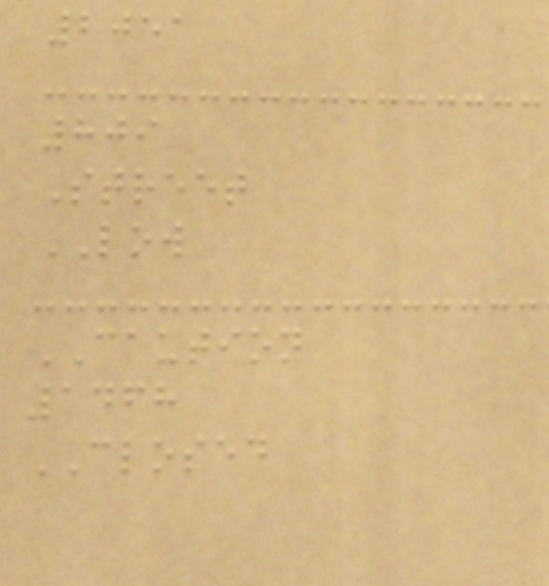2051
809
Street
LOW
CAUTION
1468
CLOSED
